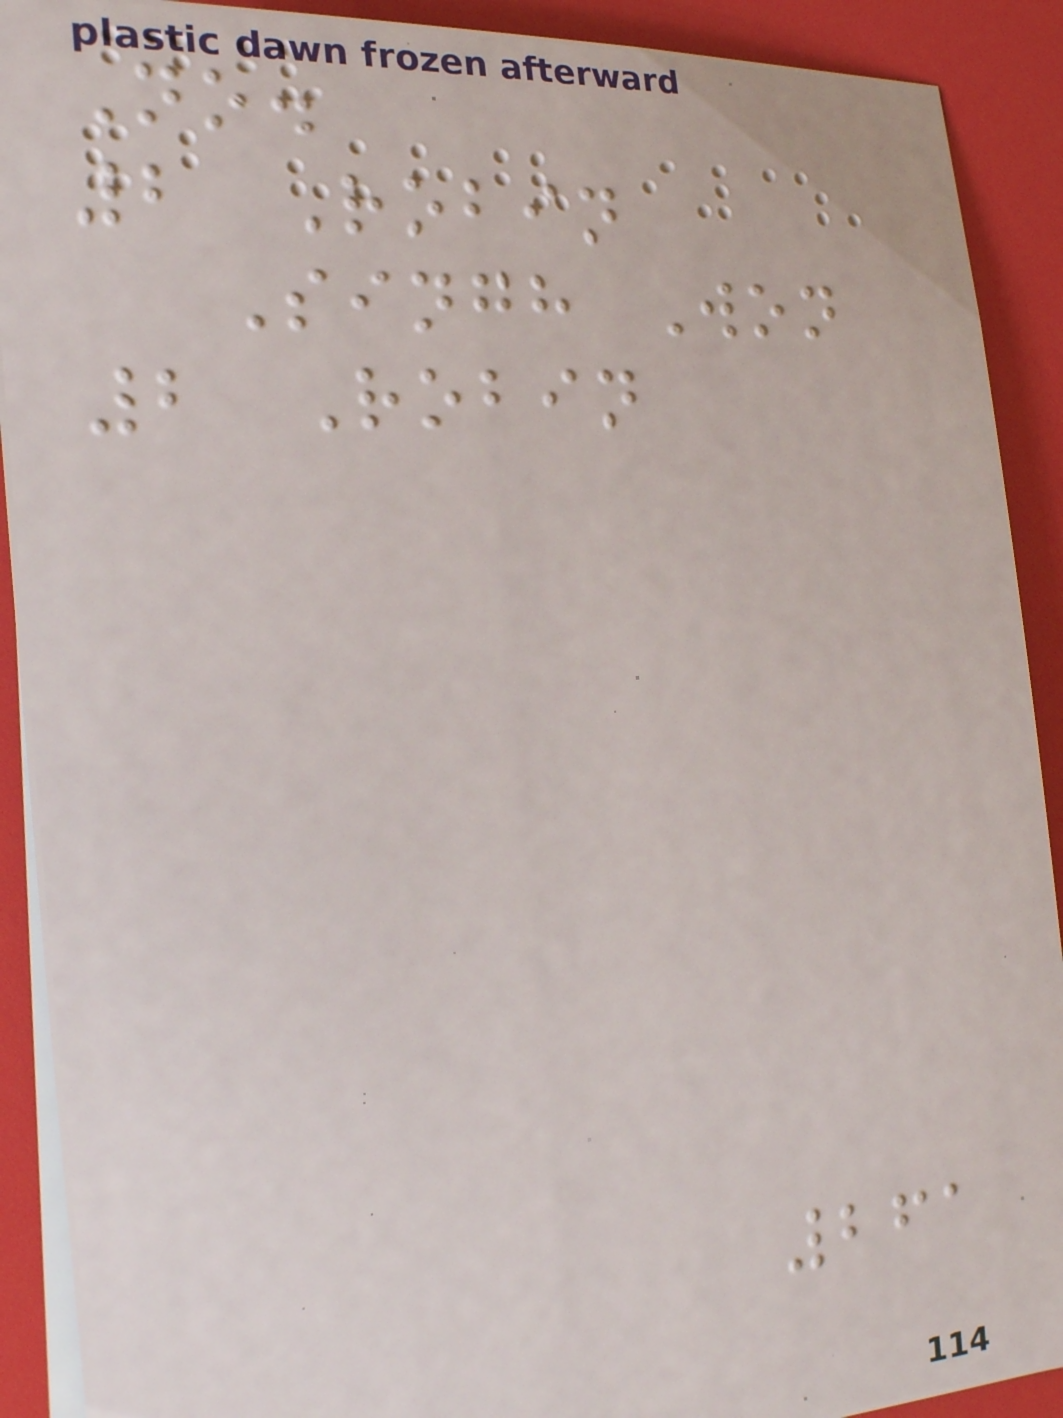No.
2 Robin
Singh Won
2 Robin
261
